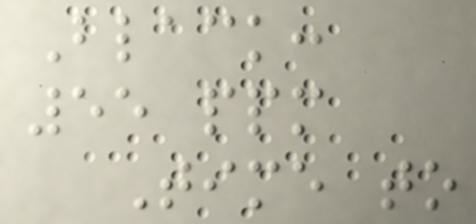Black:
55 ppm
Time to
